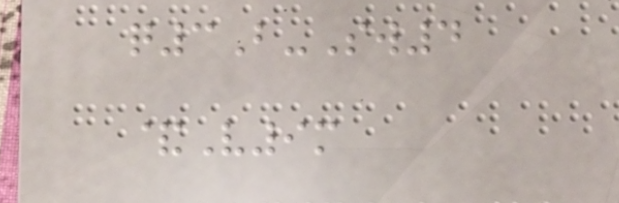q3B-Sw4
&V9m
